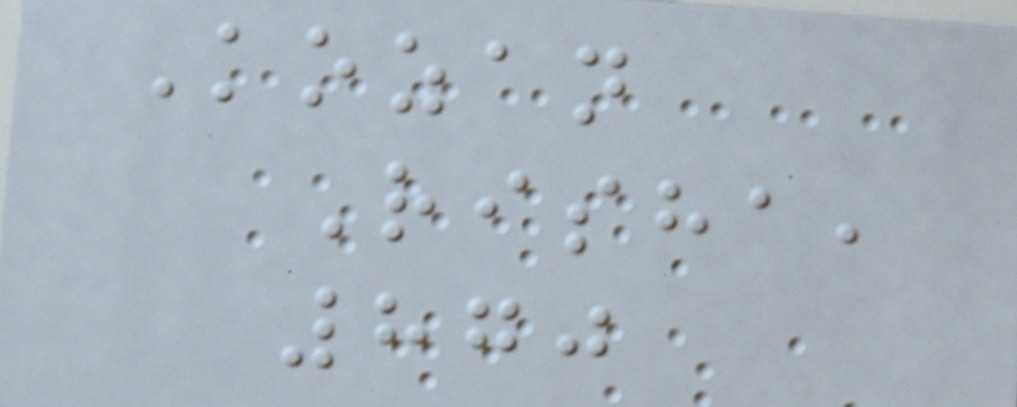Kozan
Risha,
870
